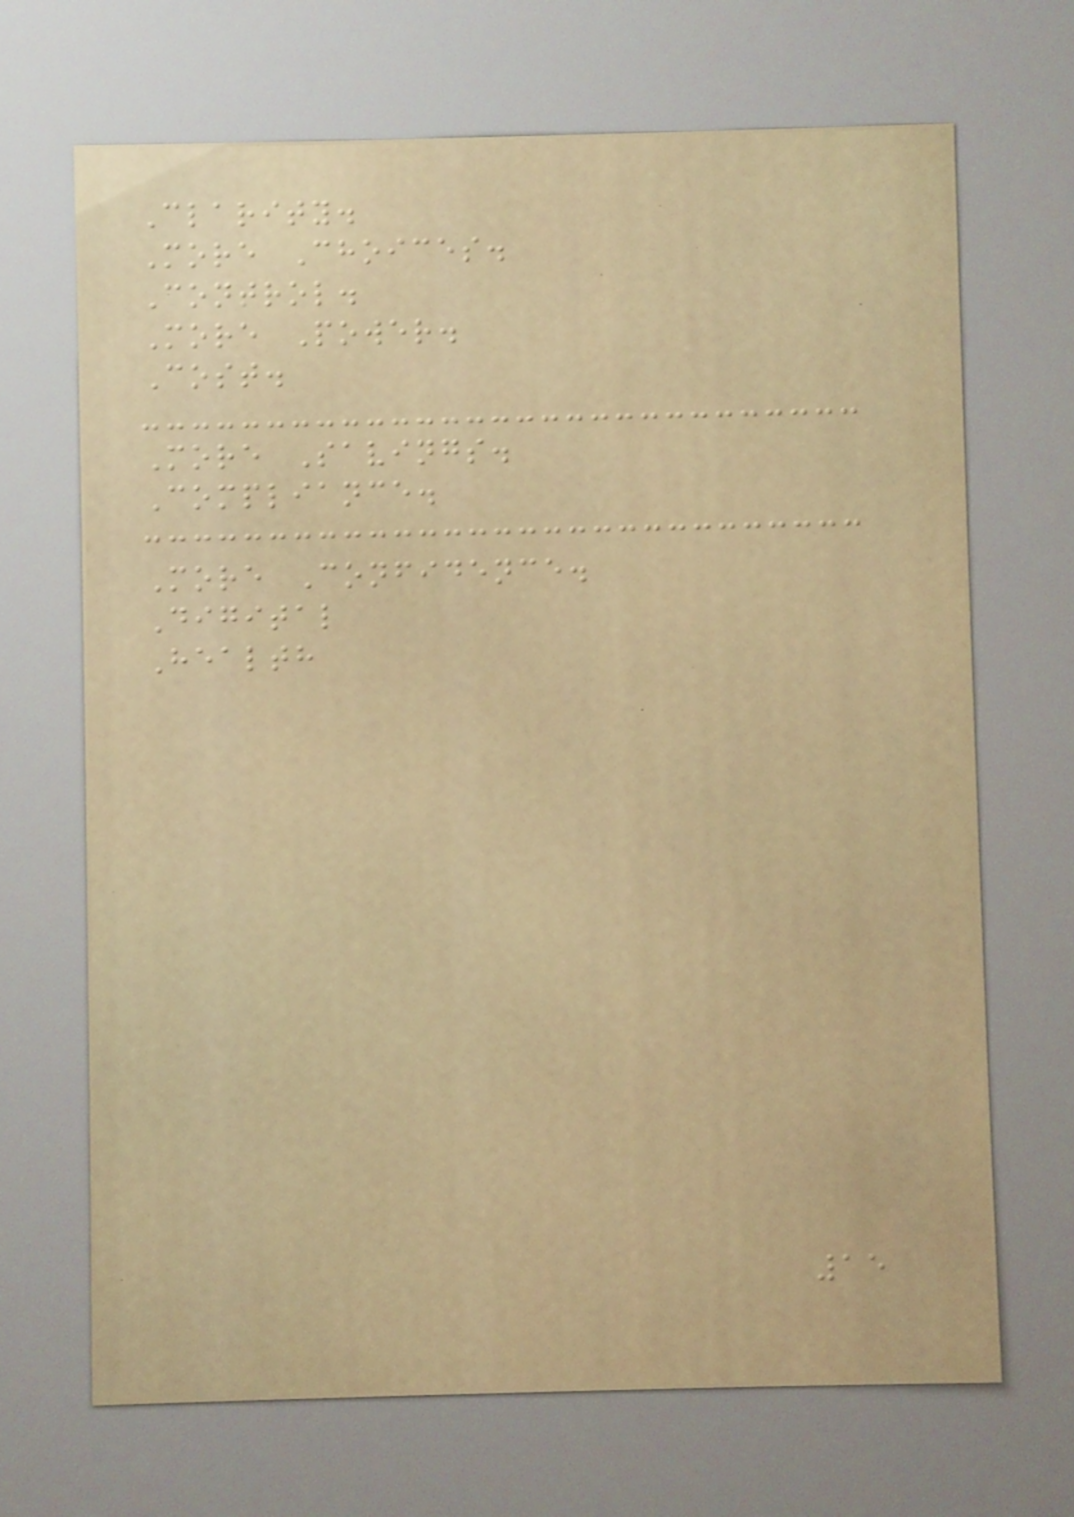Clarity.
More Choices.
Control.
More Power.
Cost.
More Savings.
Compliance.
More Confidence.
Digital
Health
15
